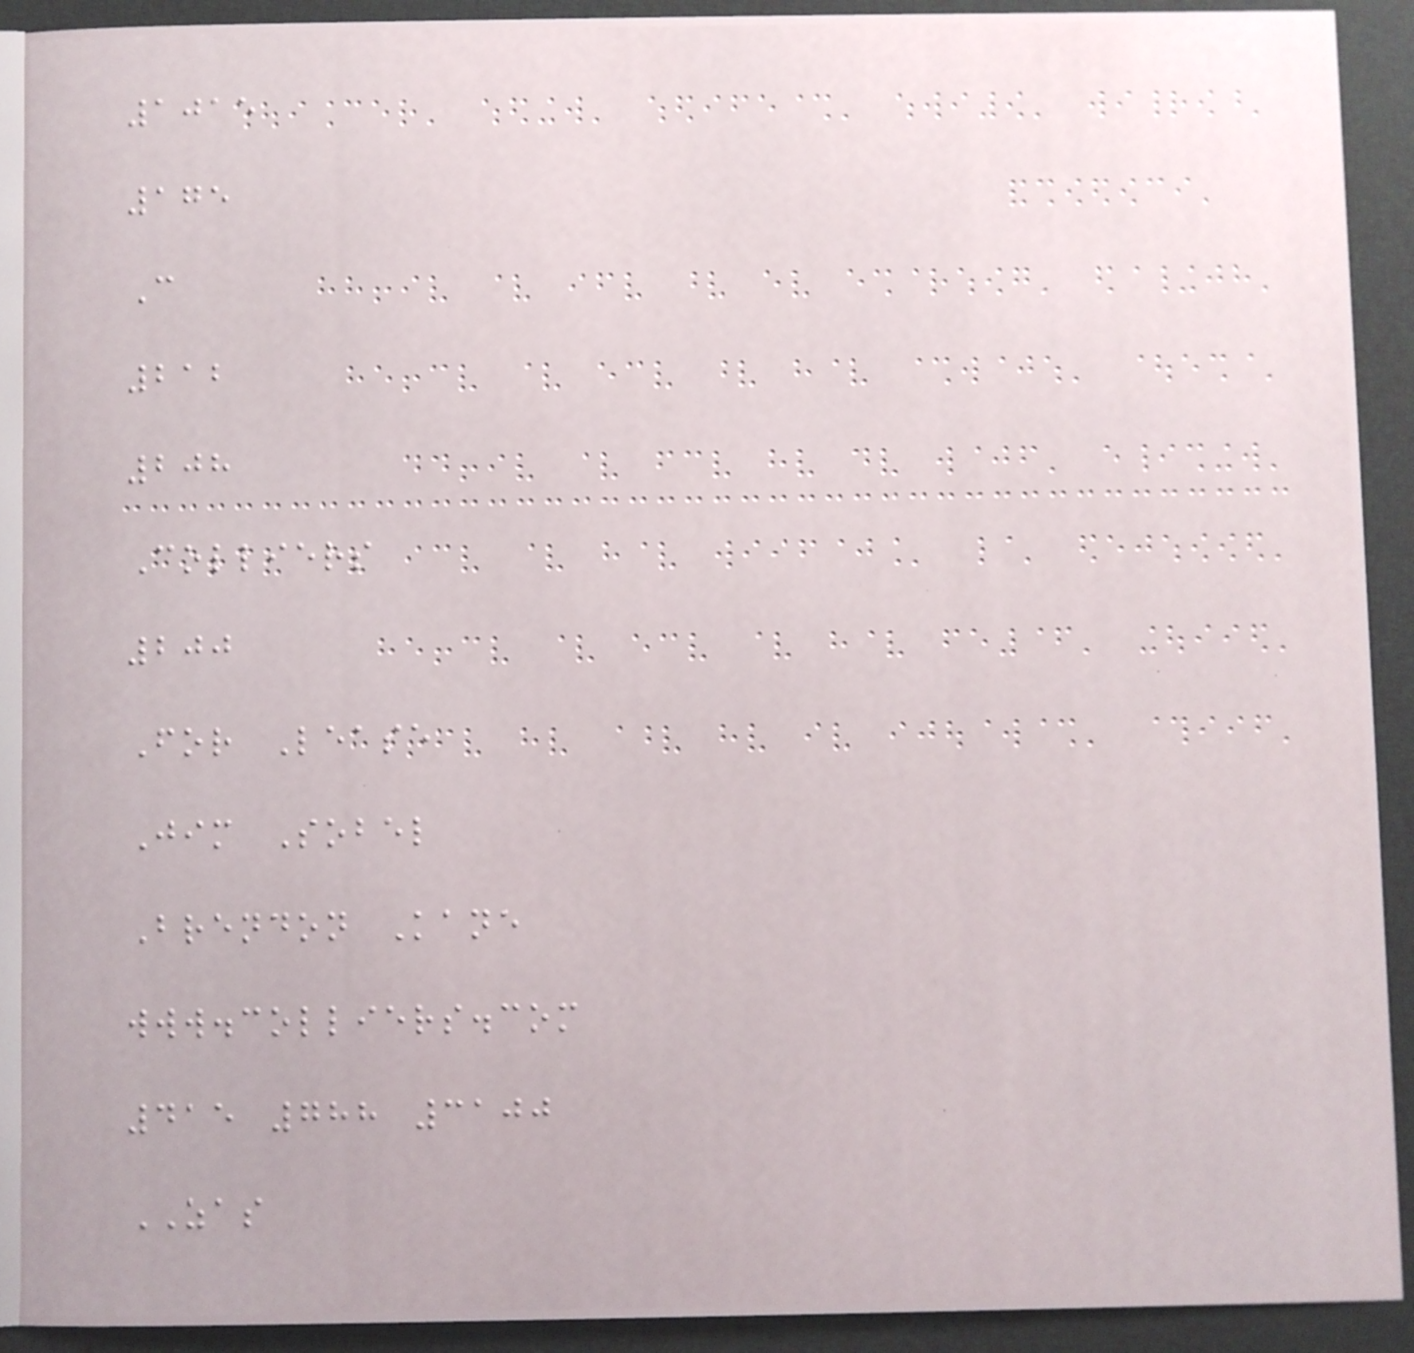1015
175
C
212
208
Colliers
200
For Lease
Jim Sobel
Brendon Kane
www.colliers.com
415 788 3100
ZAS
